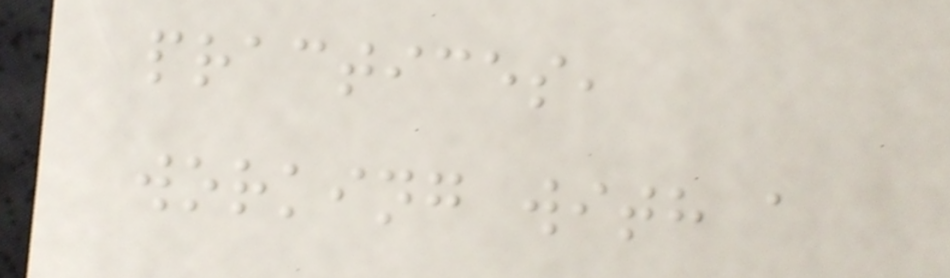practices,
working with a
